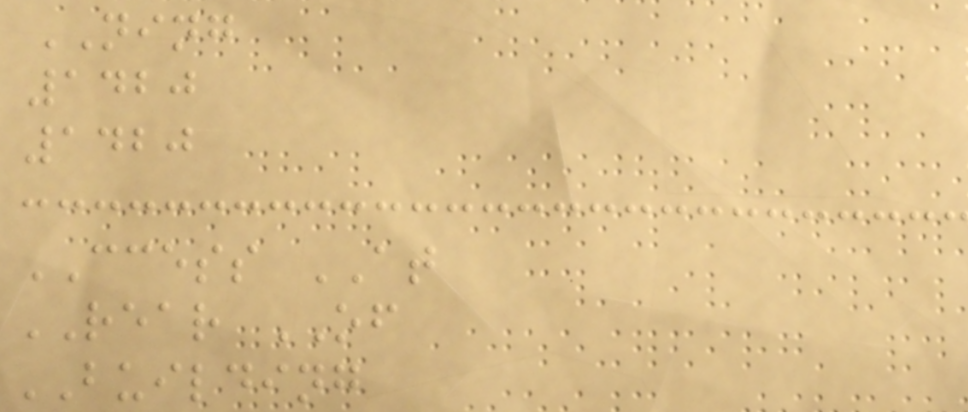NING
1420
1420
CCESS AT
REAR OF
BUILDING
